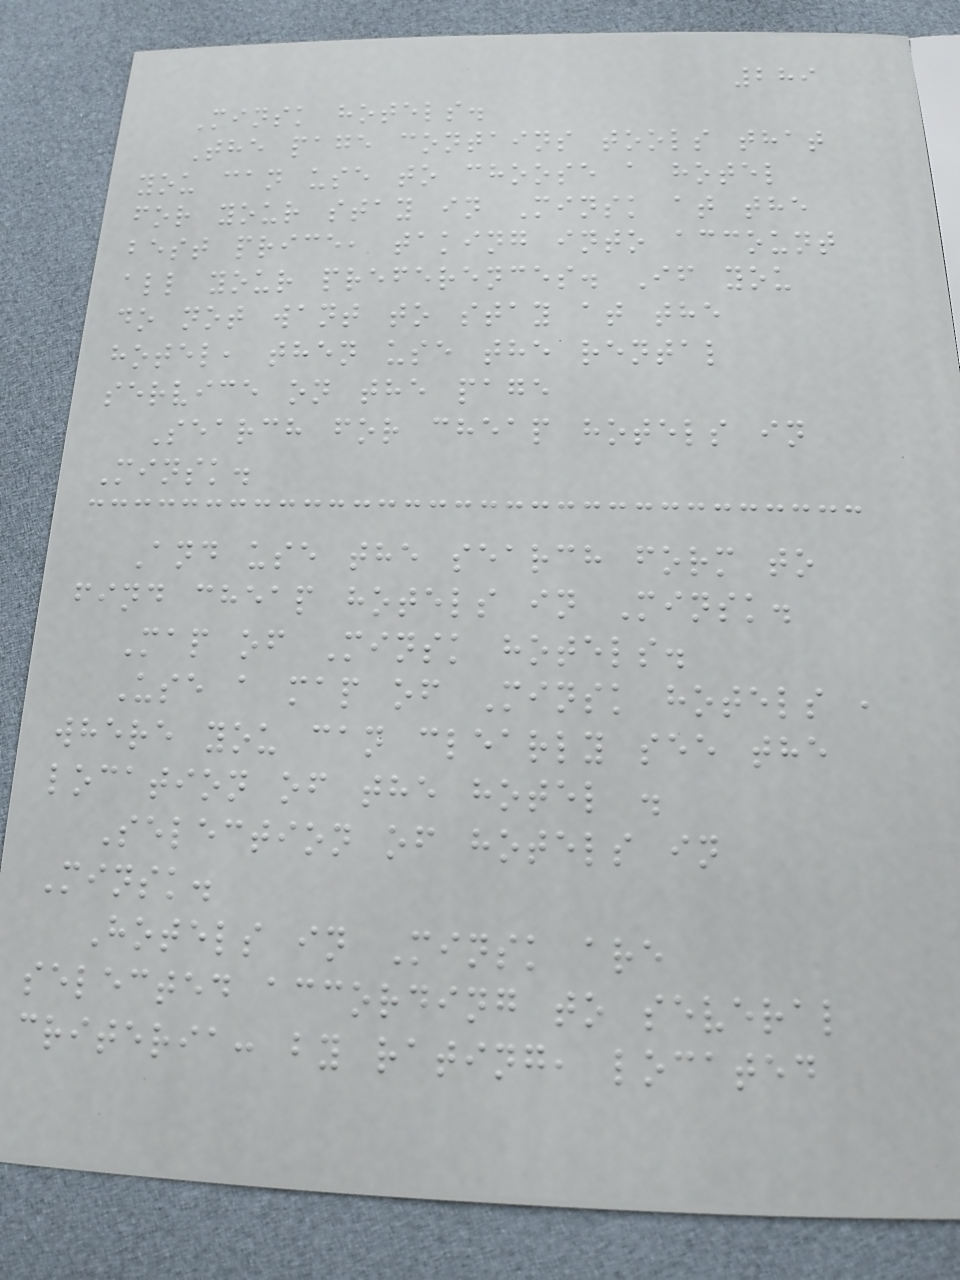289
Minsk hotels.
The page contains tools that
you can use to choose a hotel
for your stay in Minsk at the
best price, taking into account
all your preferences. If you
do not want to stay at the
hotel, then use the rental
service on the page
Search for cheap hotels in
Minsk.
And use the search form to
find cheap hotels in Minsk.
Map of Minsk hotels.
Use a map of Minsk hotels ,
where you can clearly see the
location of the hotel .
Selection of hotels in
Minsk.
Hotels in Minsk are
selected according to several
criteria: by rating, located
